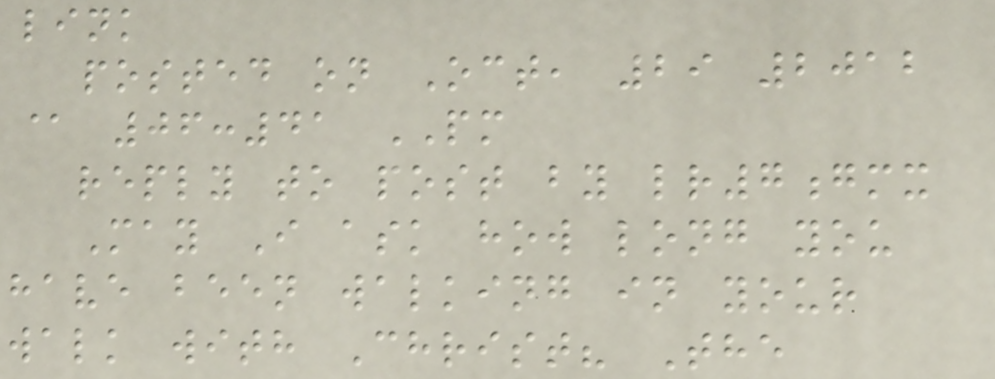link
posted on Oct, 29 2012
@ 06:41 PM
reply to post by lr7gmx
May I ask how long you
have been walking in your
walk with Christ? The
